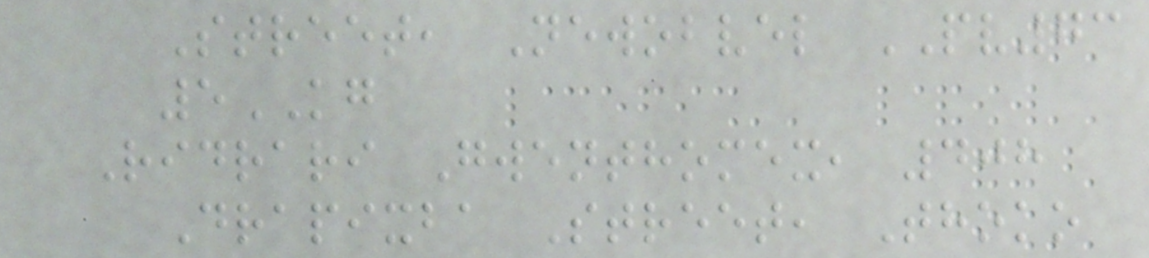Street, Newobvel PV73
5KG
Ridrari Gwenthomex, 408
Drapixba Street, Thoko
